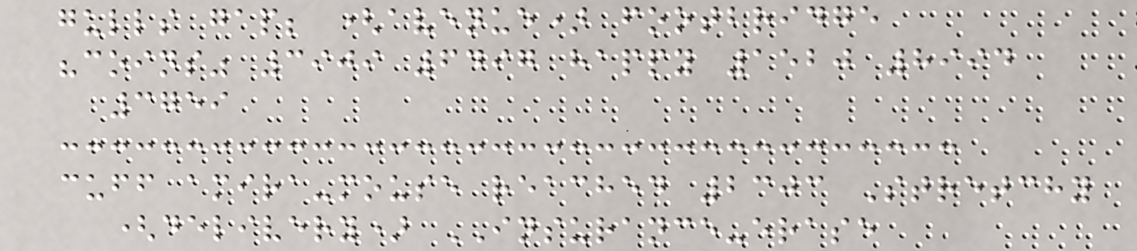gulls gap; (avenue) footbridge
"coins" 3909 6497 happy 1520 8994
3759
cuff amira-mouse reached 2303 Stretchy
(delivery) INSURANCE-erase
